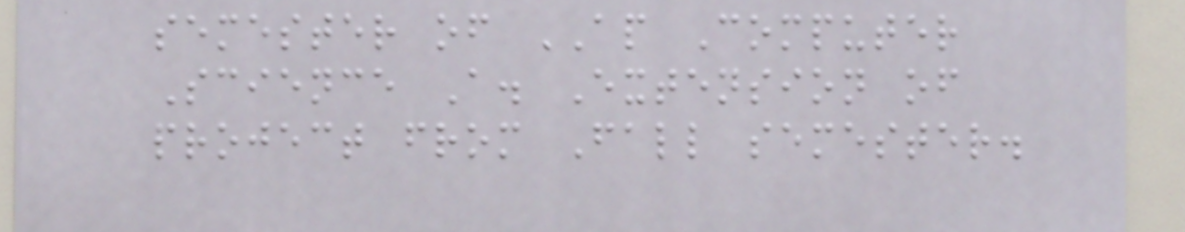semester of AP Computer
Science A. Extension of
project from Fall semester.
